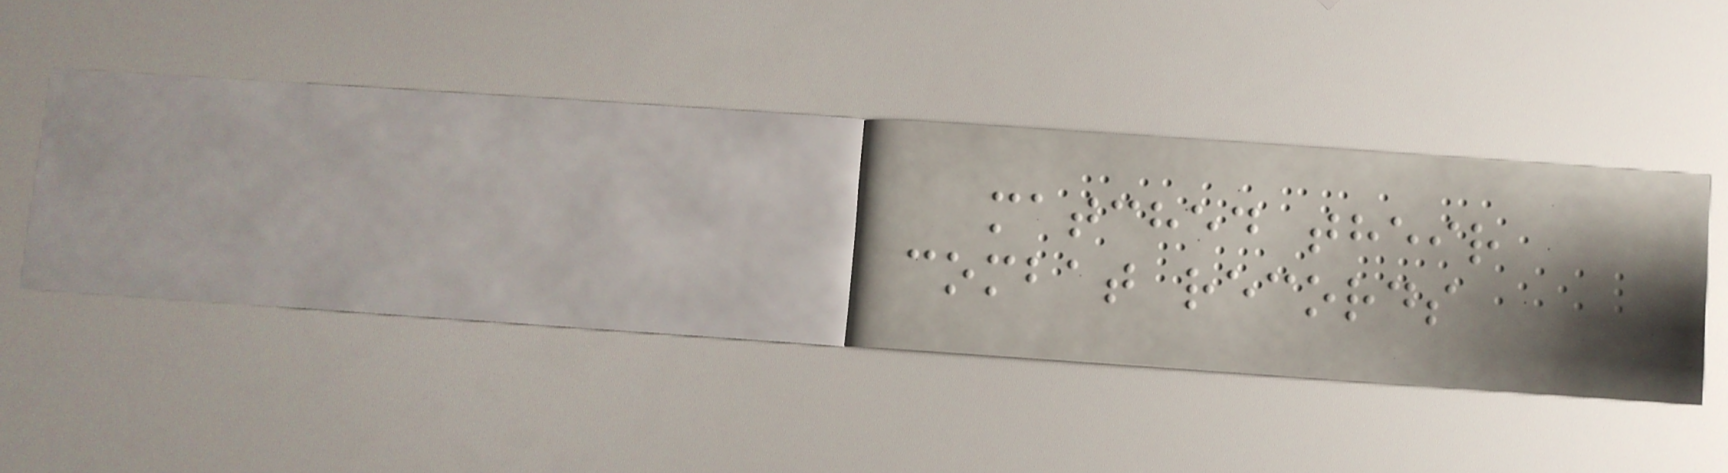matched their
combat records
